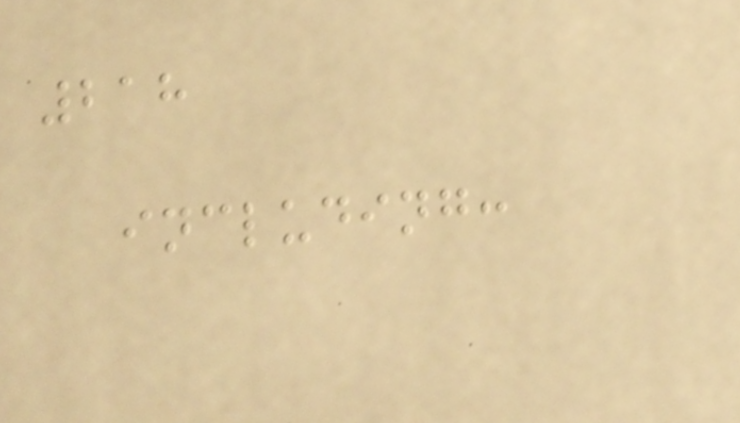218
including:
